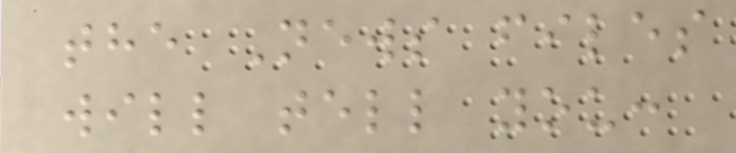the News files
will tell you:
